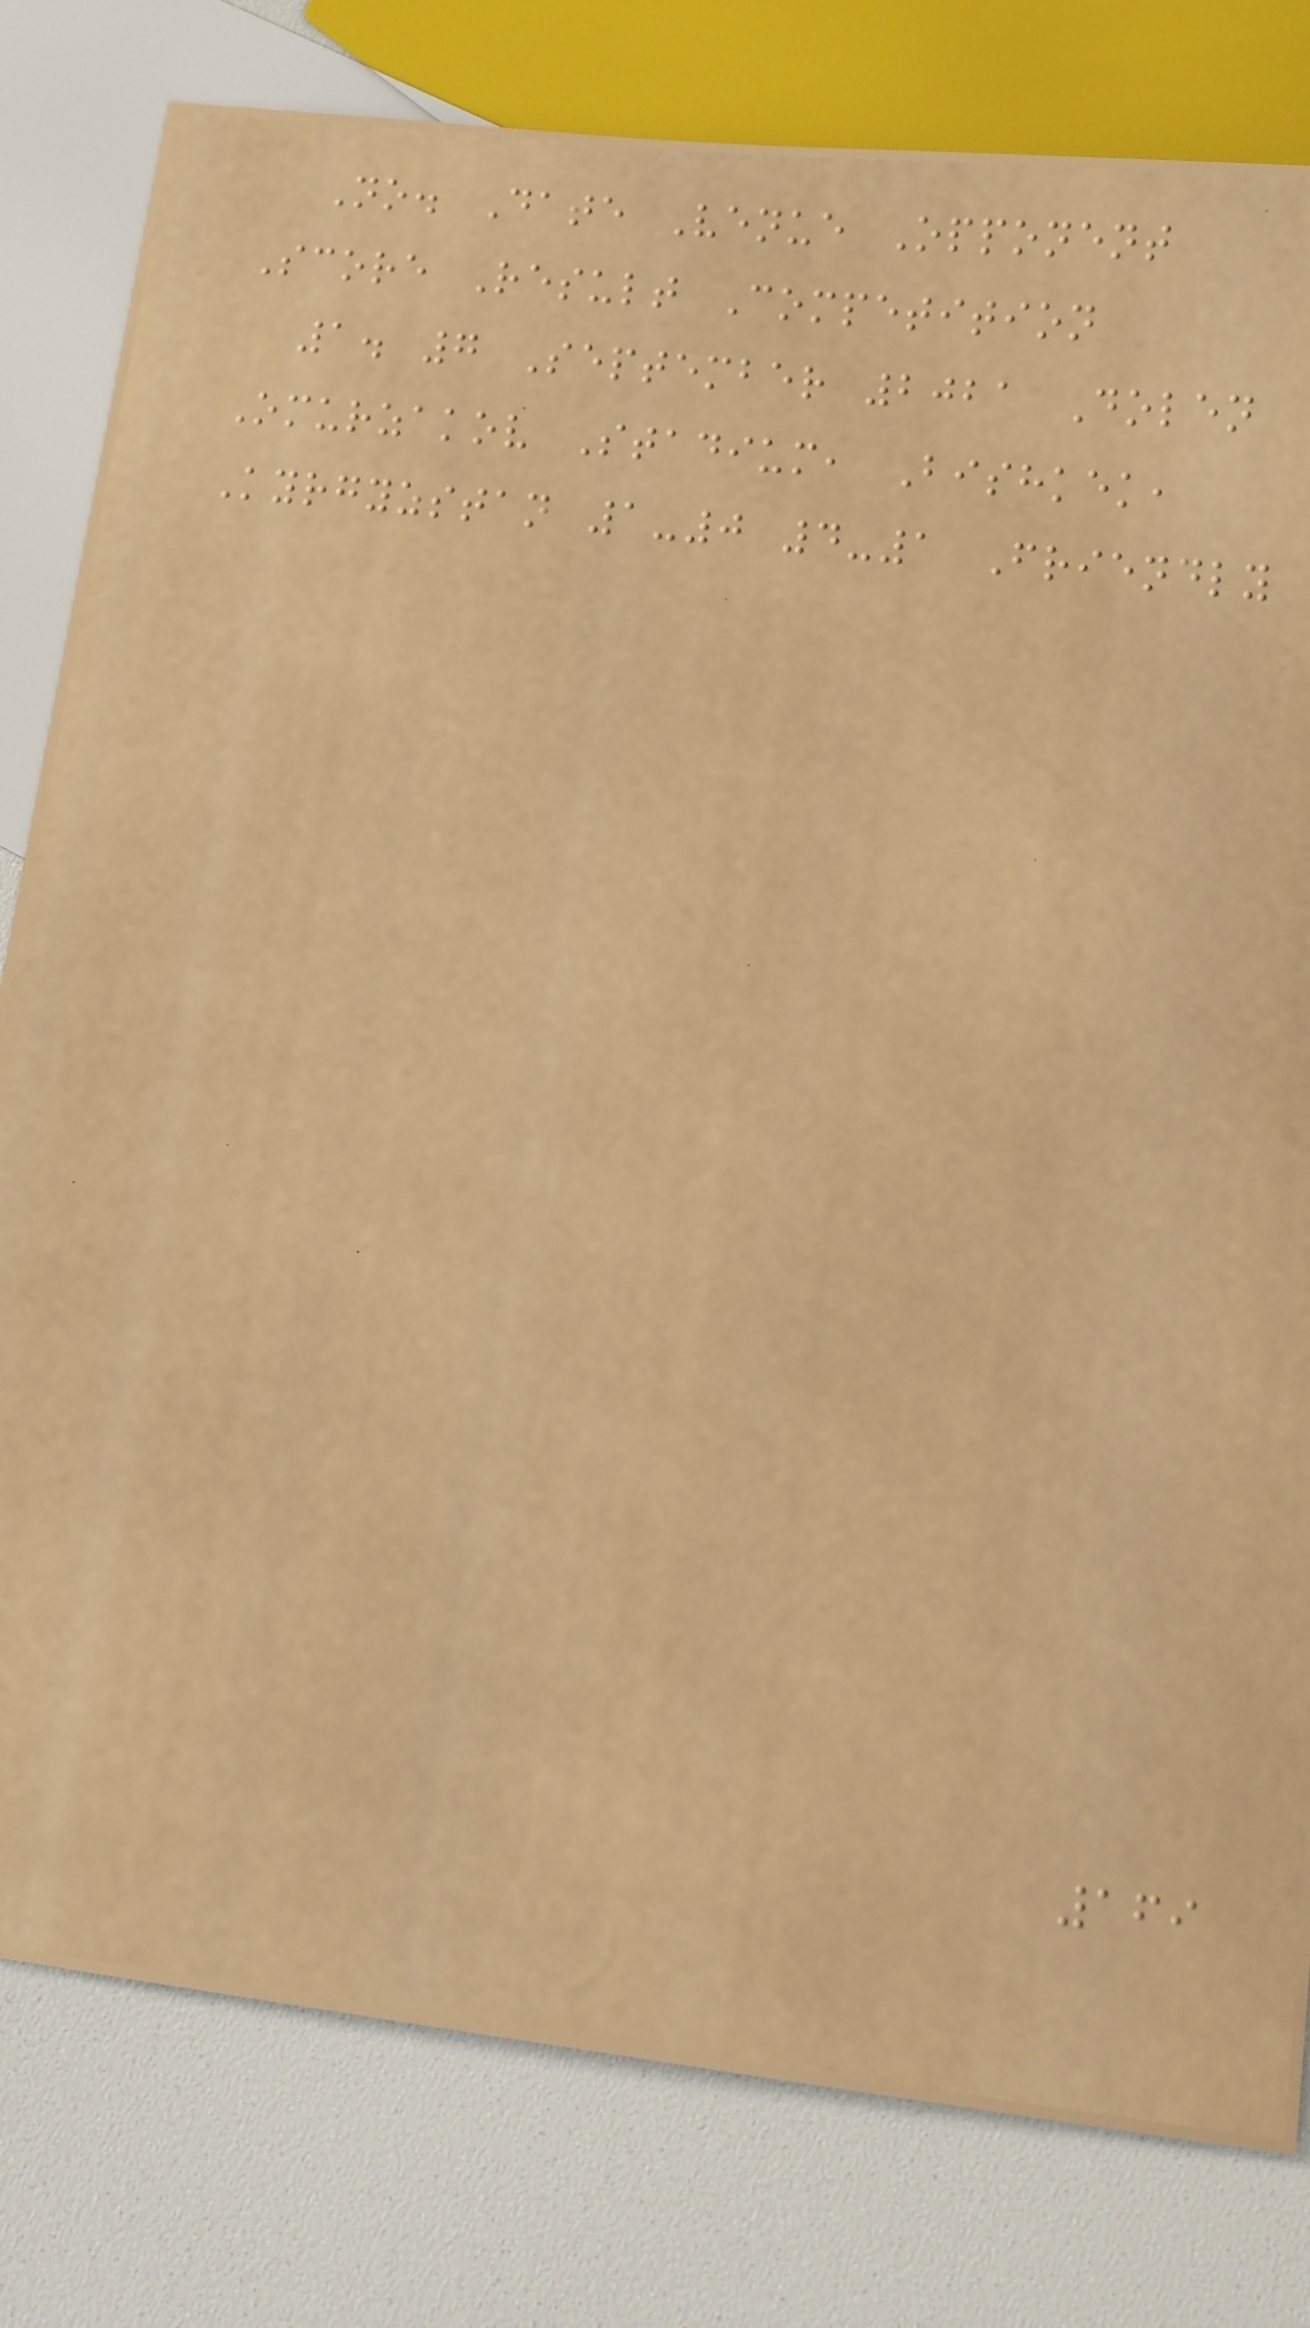No. Date Venue Opponent
Score Result Competition
1. 7 September 2021 Dolen
Omurzakov Stadium, Bishkek,
Kyrgyzstan 1-0 4-1 Friendly
169
